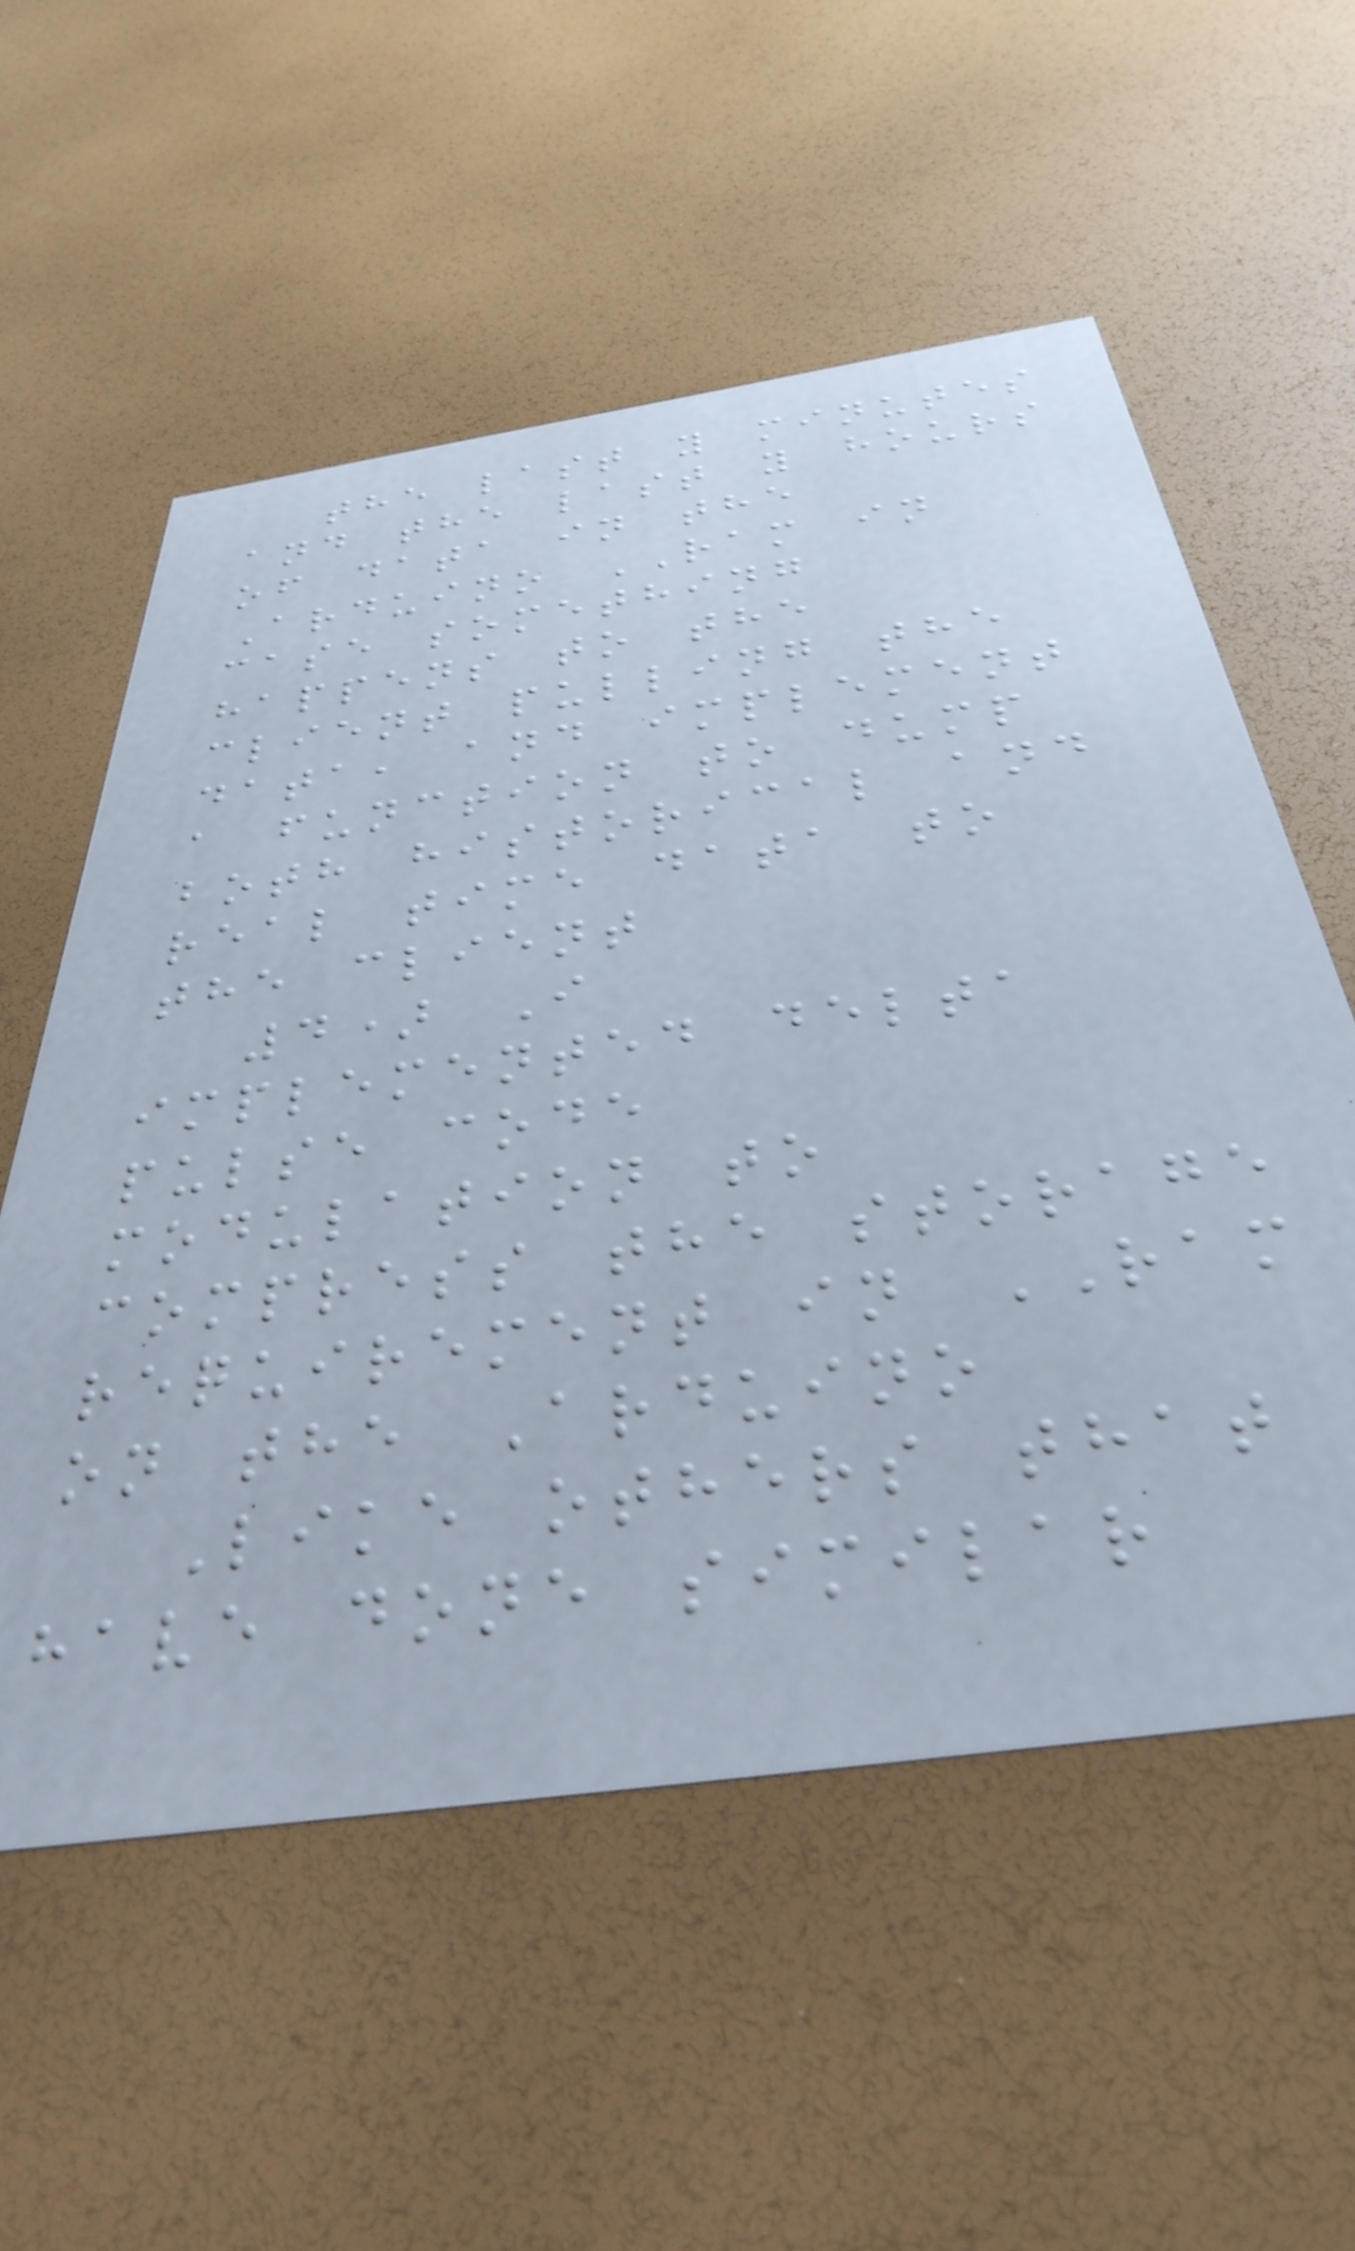the last y minutes
and the last y hours
of data in the
Arduino RAM in
case something
happens to the
client pulling the
data, and implement
a function to dump
both historical and
real time data to
the client
4) I
implemented delta
pulse code
modulation to
compress the storage
requirement in RAM
on the Arduino
Like others that
have done similar
